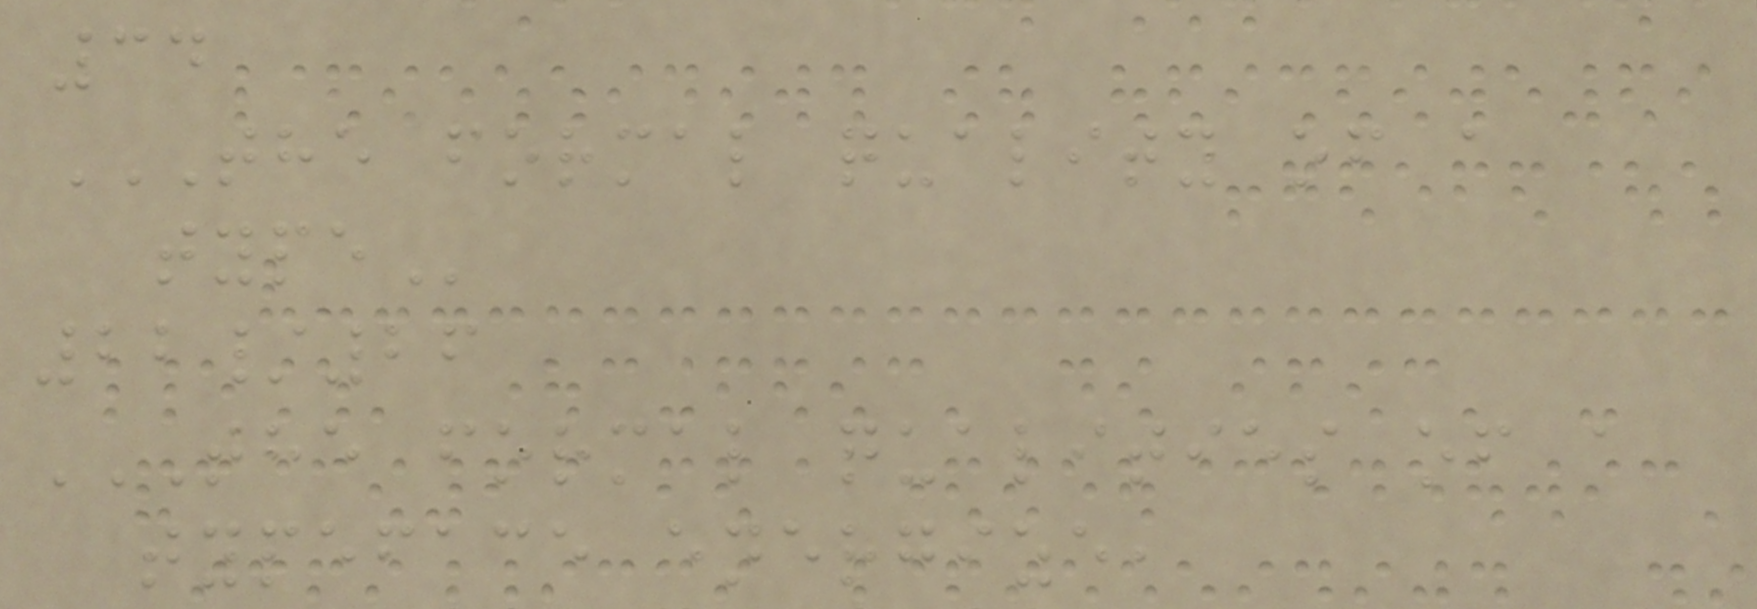34
THE FORMAL QUALITY OF A
TYPE
22/26
THE FORMAL QUALITIES OF A
TYPEFACE ENERGIZE,
